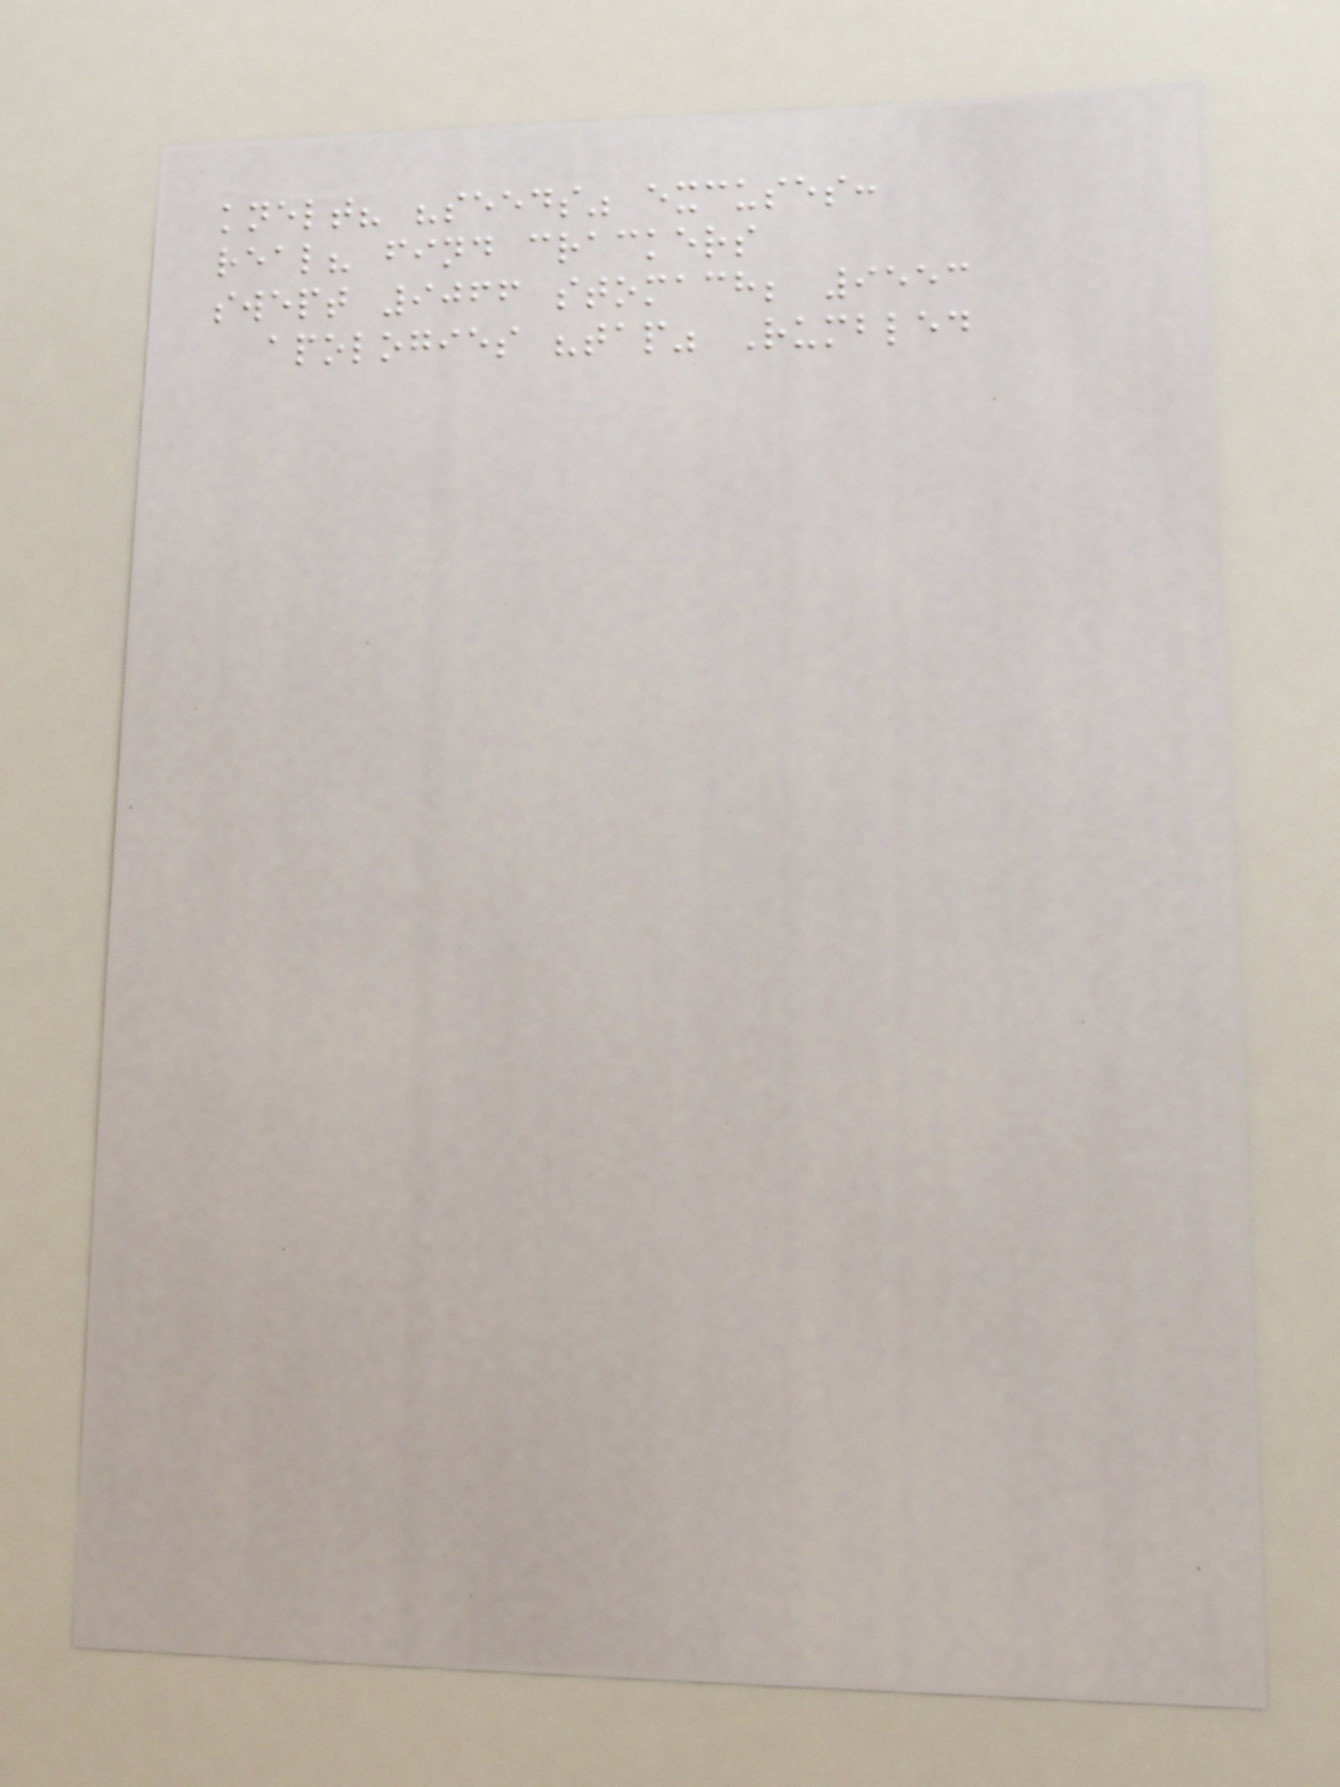knelt? "seeds" excuses:
real? find crackers
swept 9066 stomach; 9553
apologies "tap" Rumbled
